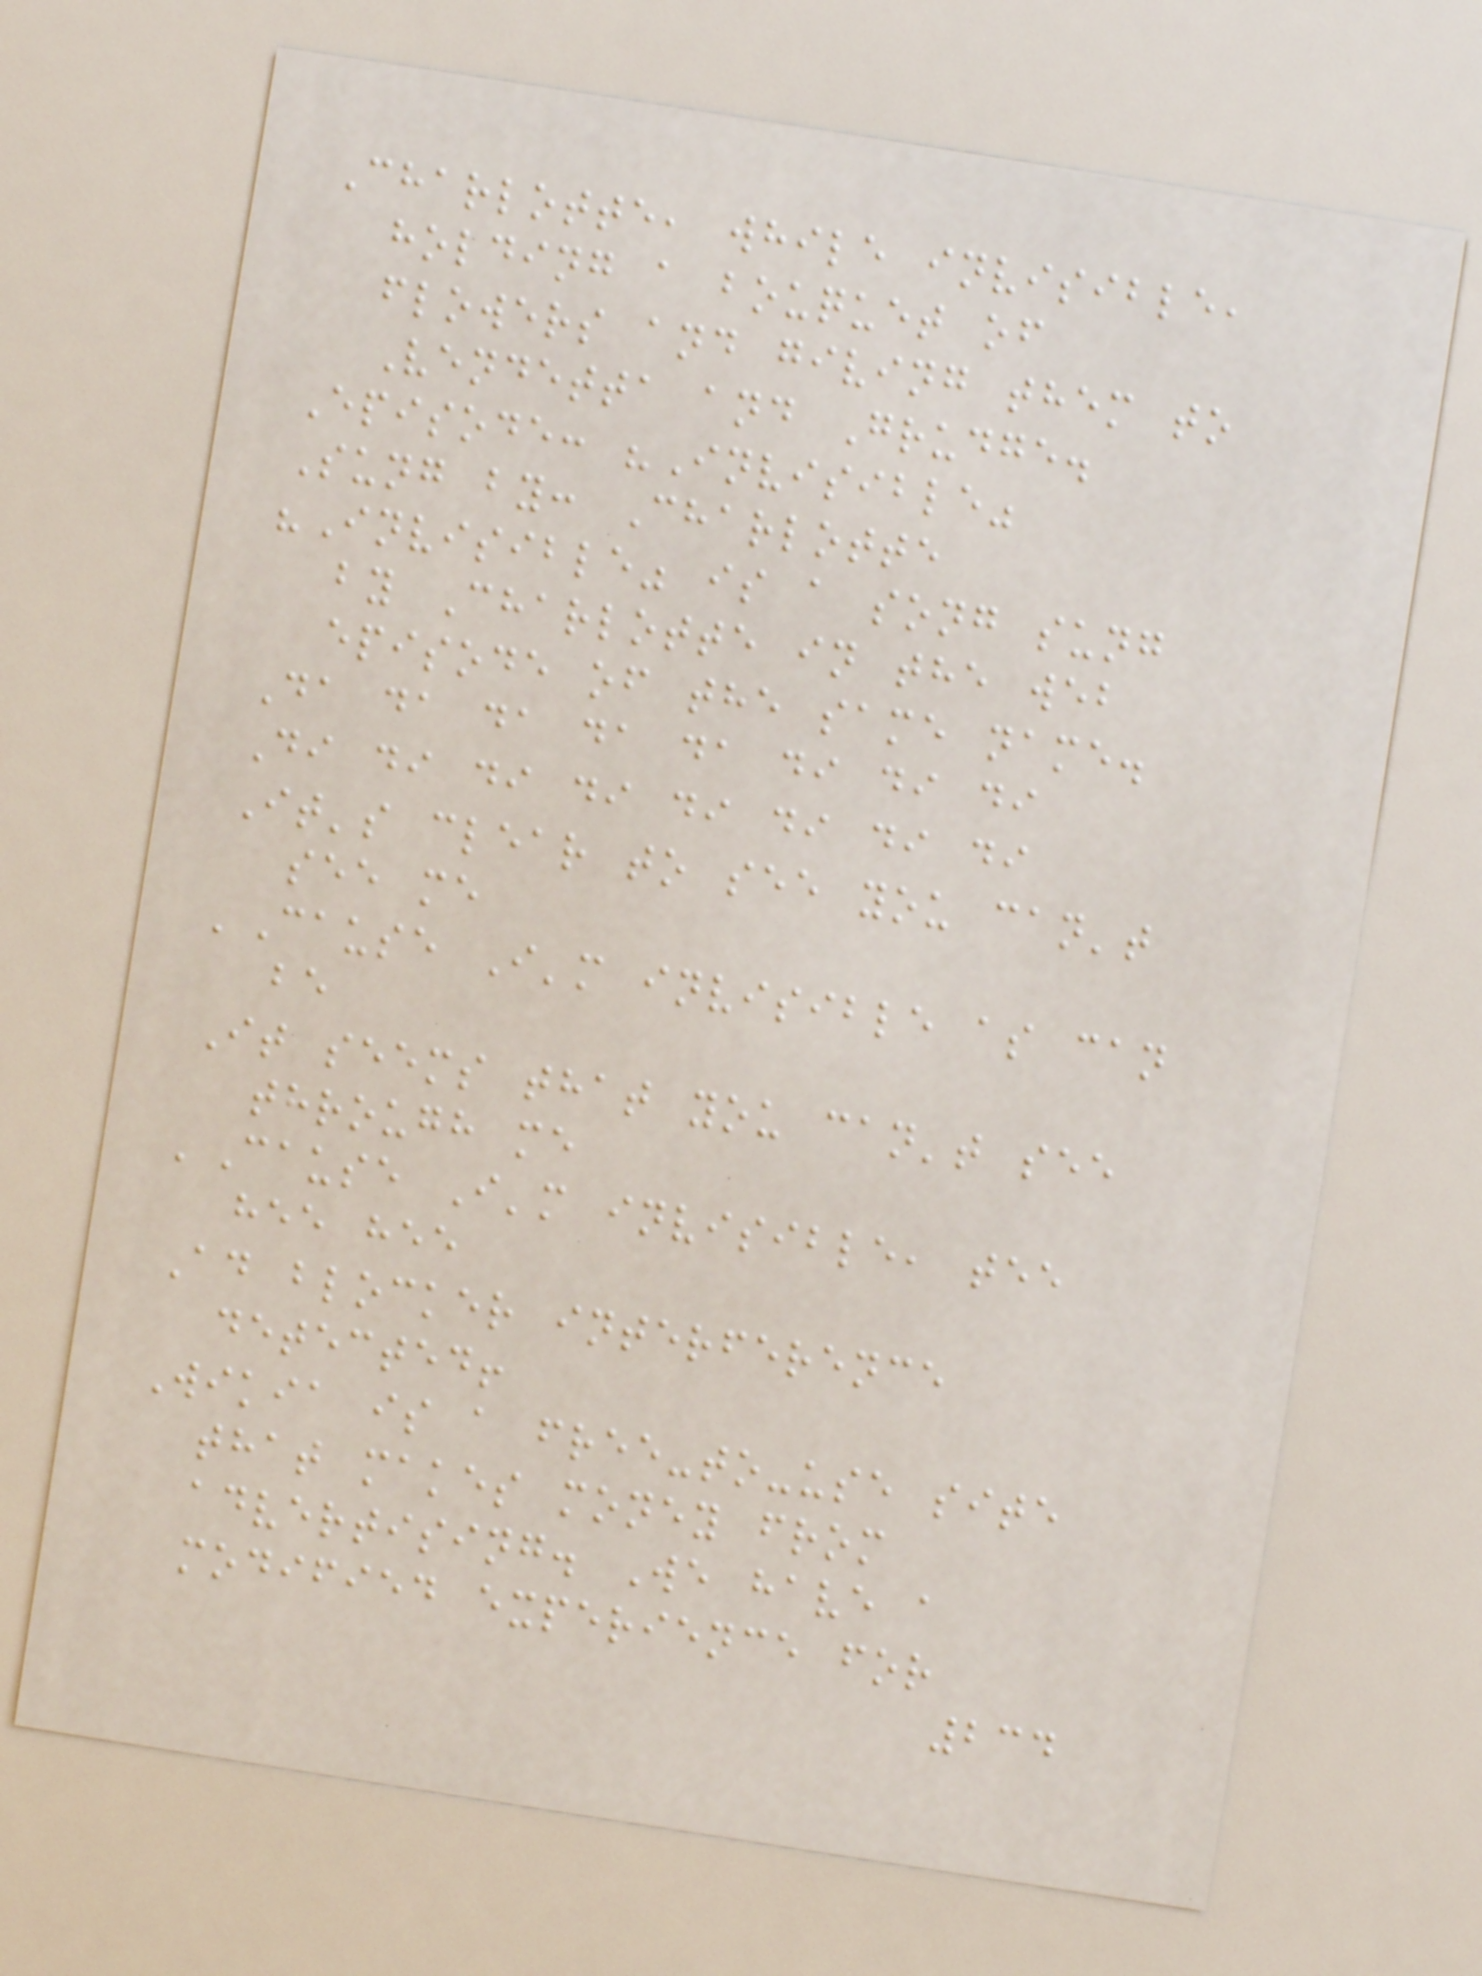Charlotte, while invisible,
holding a bouquet of
flowers and giving them to
Vendetta and Grudge.
Episode: "Invisible"
Sung by: Charlotte
"Invisible" is a song sung
by Charlotte in the web
episode of the same name.
Da da da da da di di di
Di di di di di di di di
It's clear to see you can't
see me
'Cause I'm invisible as can
be
It seems that you can't see
through me
'Cause I'm invisible, tee
hee hee
Ad blocker interference
detected!
Wikia is a free-to-use site
that makes money from
advertising. We have a
modified experience for
234
